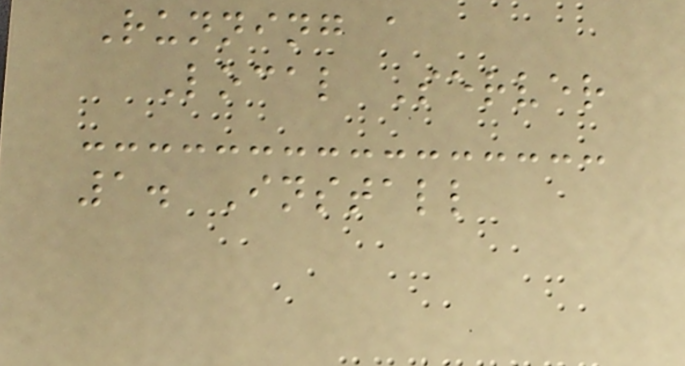Running a
Local Server
1. Install
